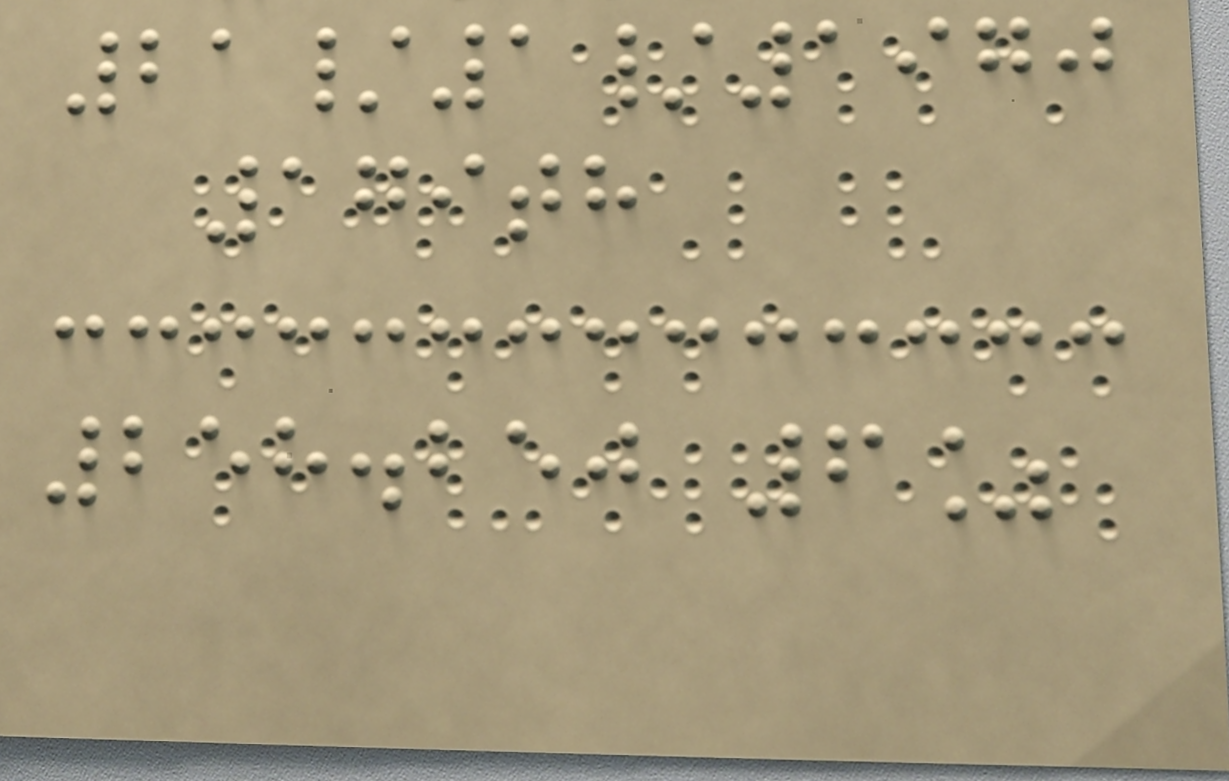21/1/1970
179th
258.250 6%
